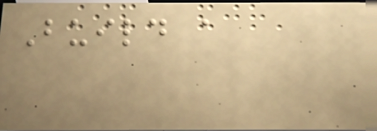Build a
